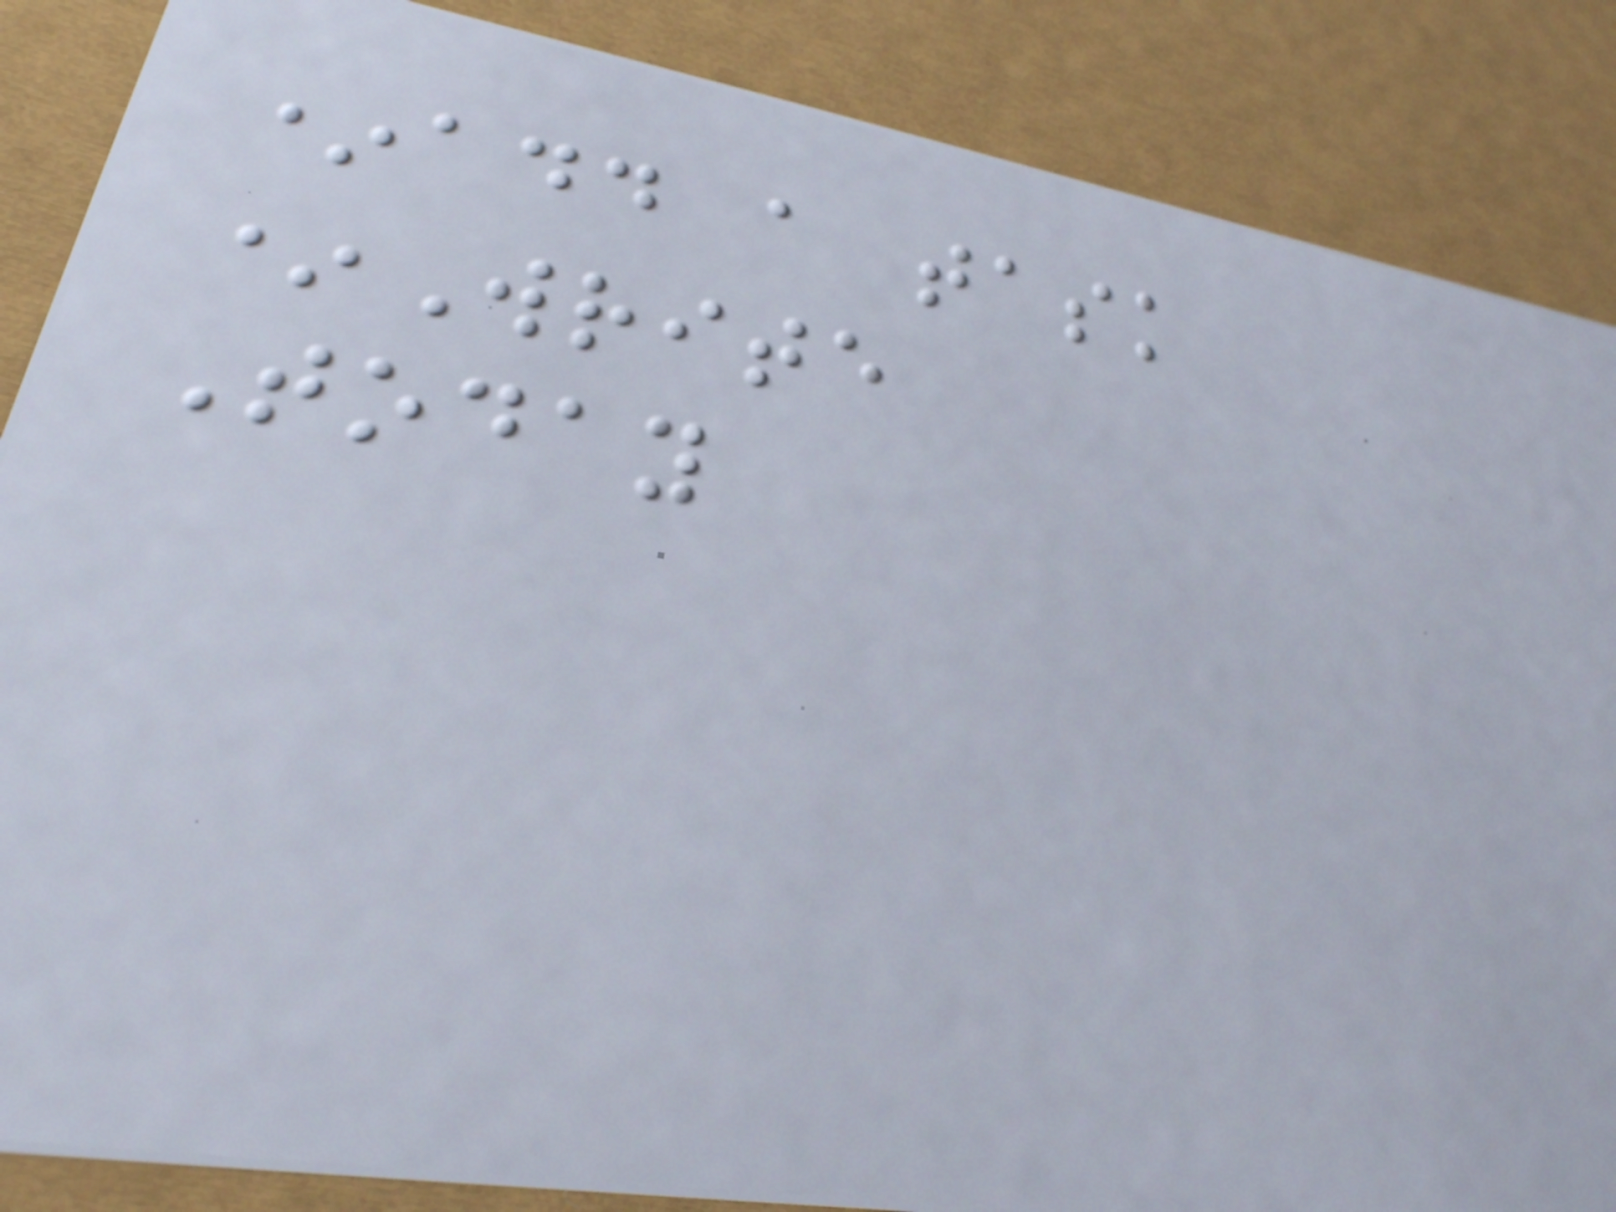*add a task
*Write
Today
